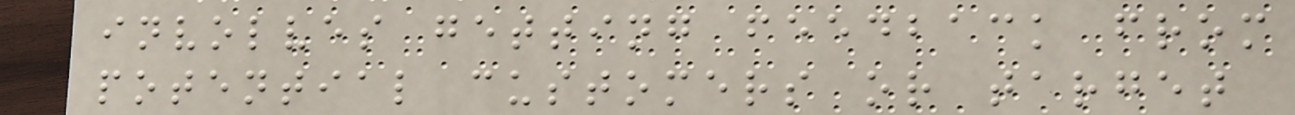involves getting feedback from
potential customers or target
